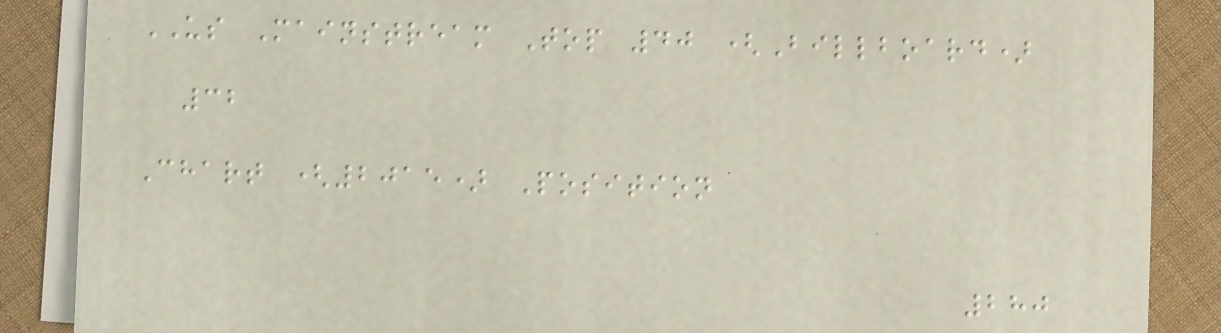US Mainstream Top 40 (Billboard)
32
Chart (2015) Position
280
